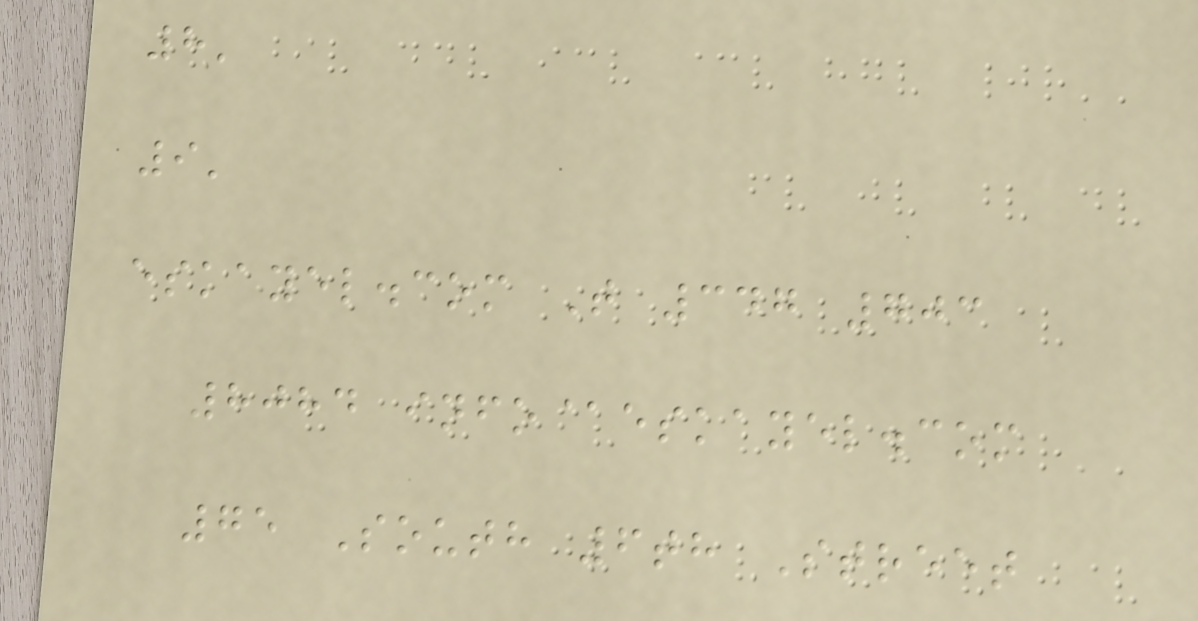8'
9'
eskayel.com T 347 703
8084 info@eskayel.com
75 South 6th Street
